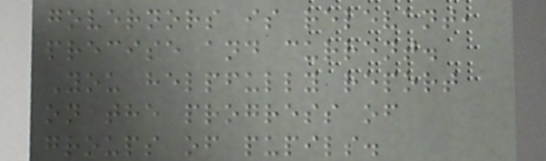governors is relevant,
precise and current.
You helpfully report
on the progress of
groups of pupils.
